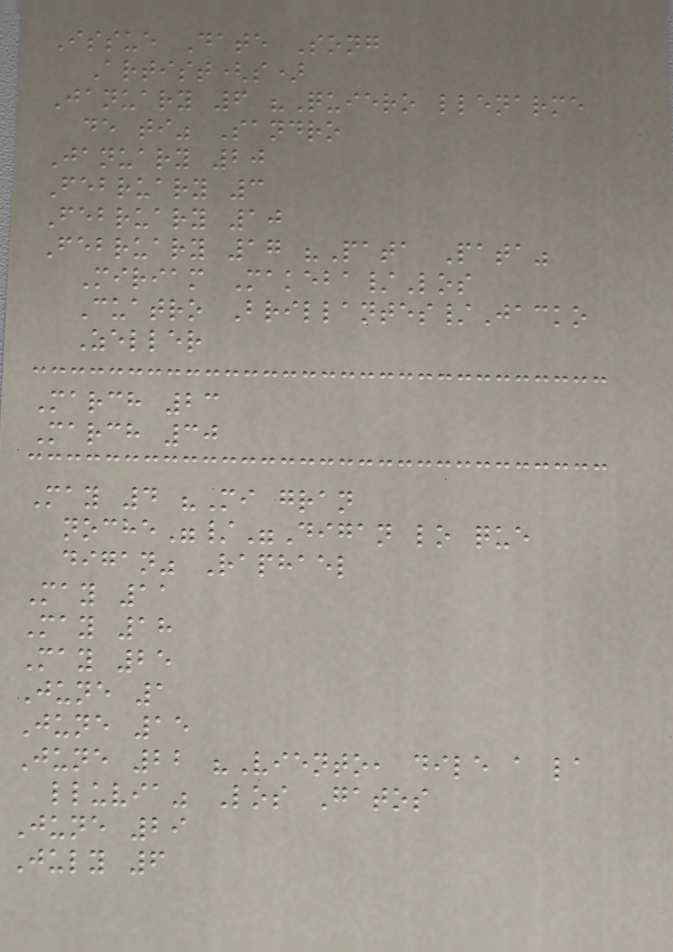Issue Date Song
Artist(s)
January 6 "Quiero llenarme
de ti" Sandro
January 20
February 3
February 10
February 17 "Pata Pata"
Miriam Makeba/Los
Cuatro Brillantes/Jacko
Zeller
March 23
March 30
May 4 "Mi gran
noche"/"Digan lo que
digan" Raphael
May 11
May 18
May 25
June 1
June 15
June 22 "Viento, dile a la
lluvia" Los Gatos
June 29
July 6
